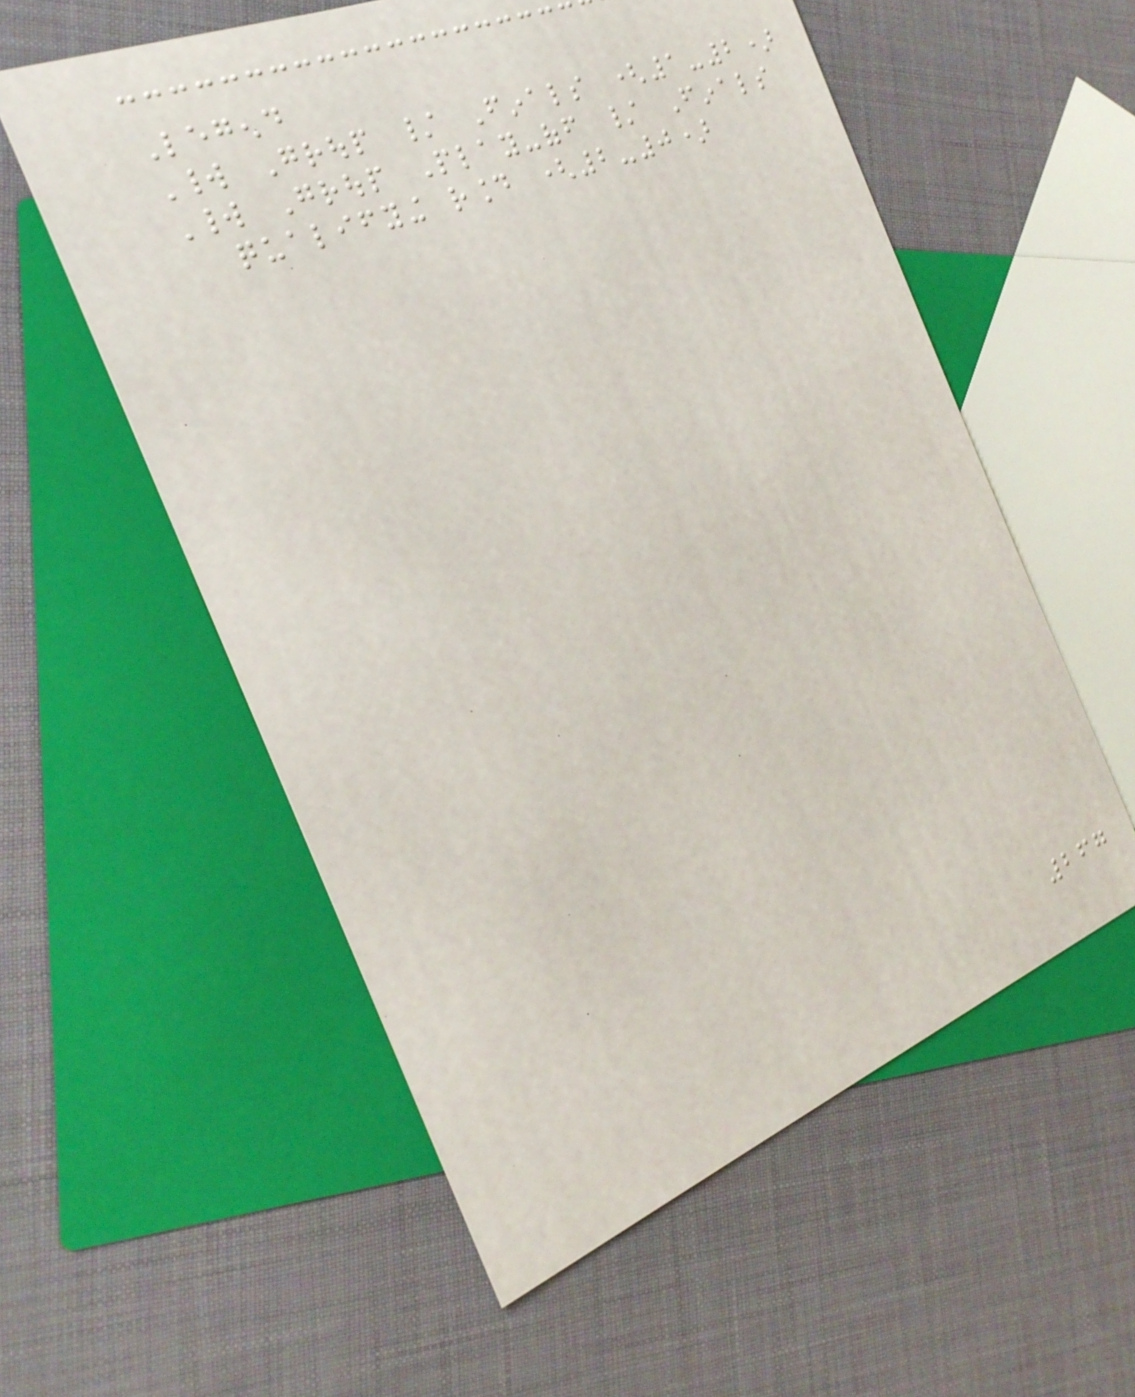Legend
World Group / Finals (1-2)
World Group Play-off / Finals
qualifying round (2-0)
267
